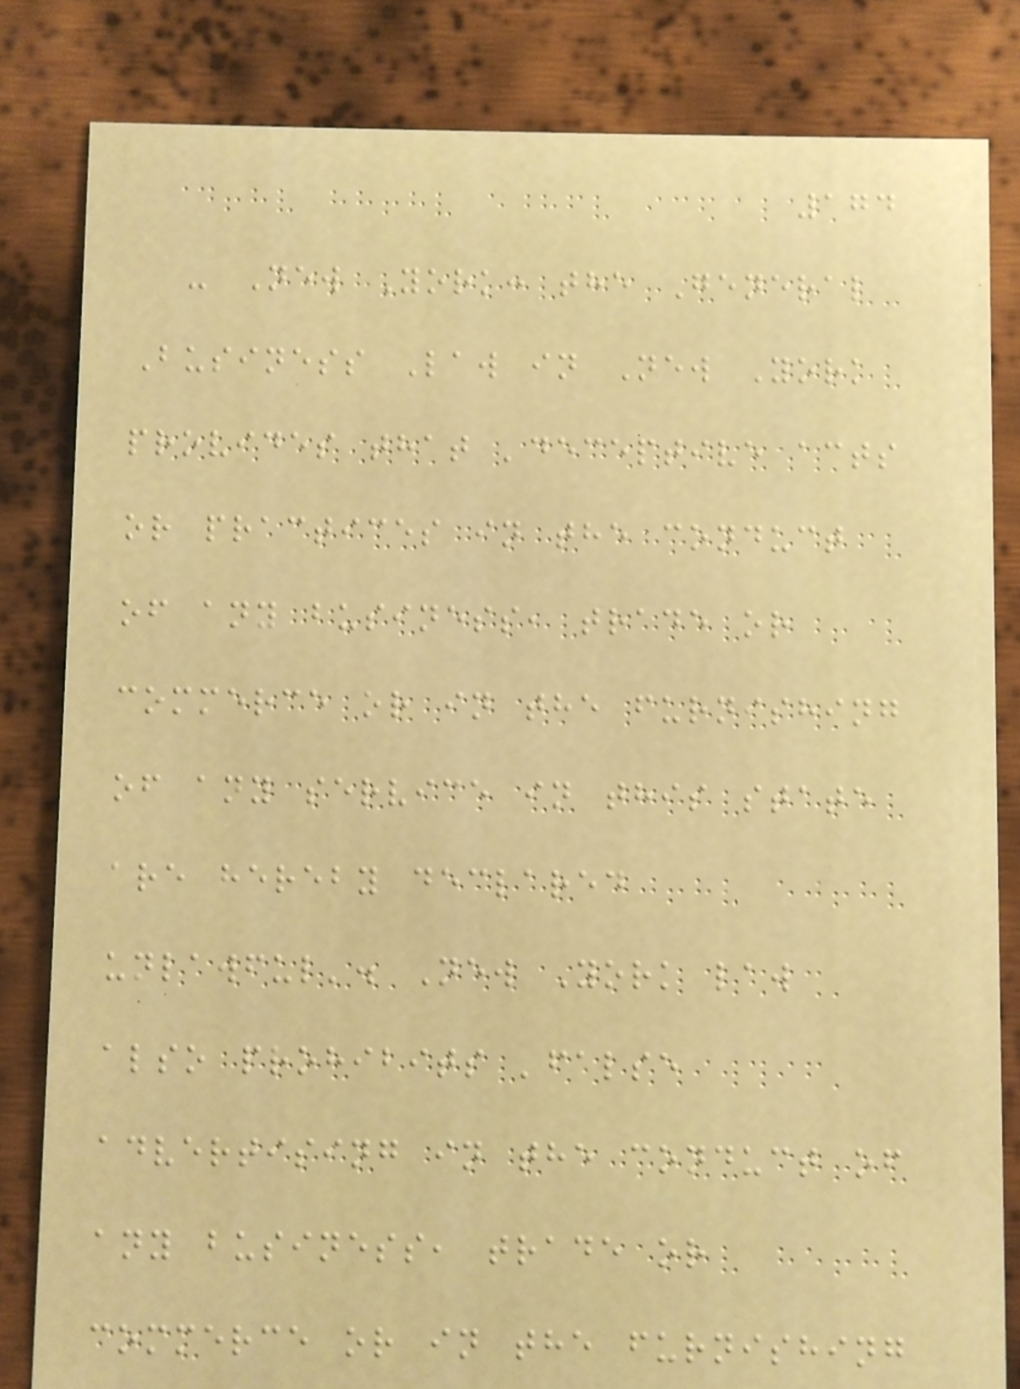174
- New York: the General
Business Law in New York
provides that 'deceptive acts
or practices in the conduct
of any business, trade or
commerce or in the furnishing
of any service in this state
are hereby declared
unlawful'. New York law
also prohibits 'false
advertising in the conduct of
any business, trade or
commerce or in the furnishing
